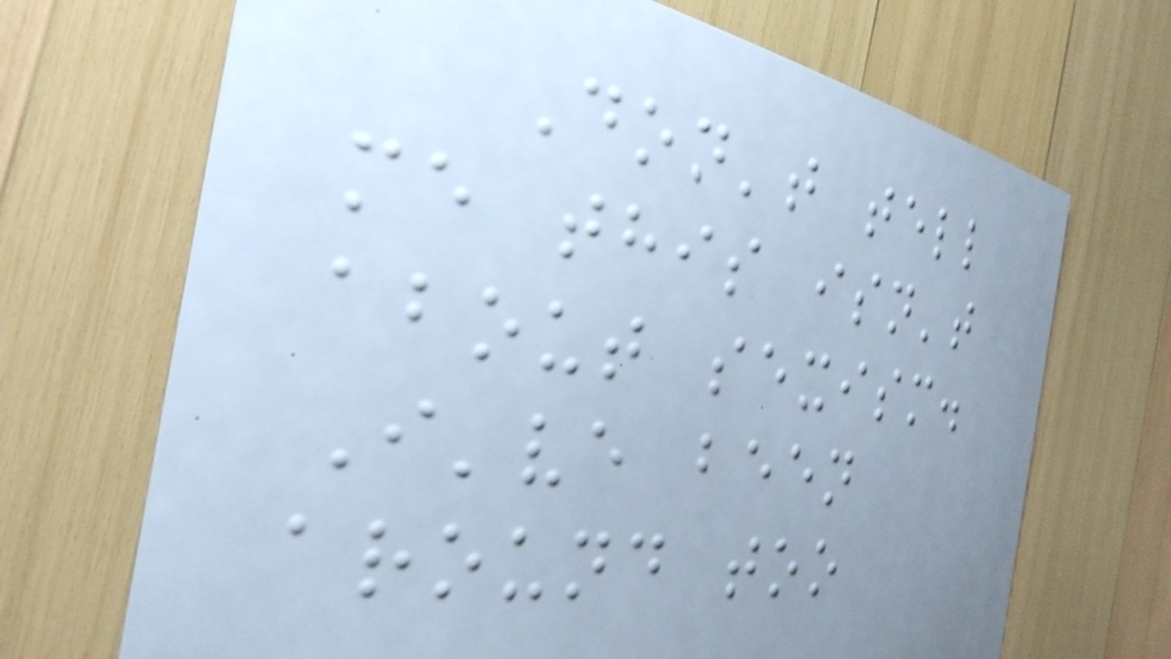Don't tell
me this isn't
about sexism.
I've been
around too
